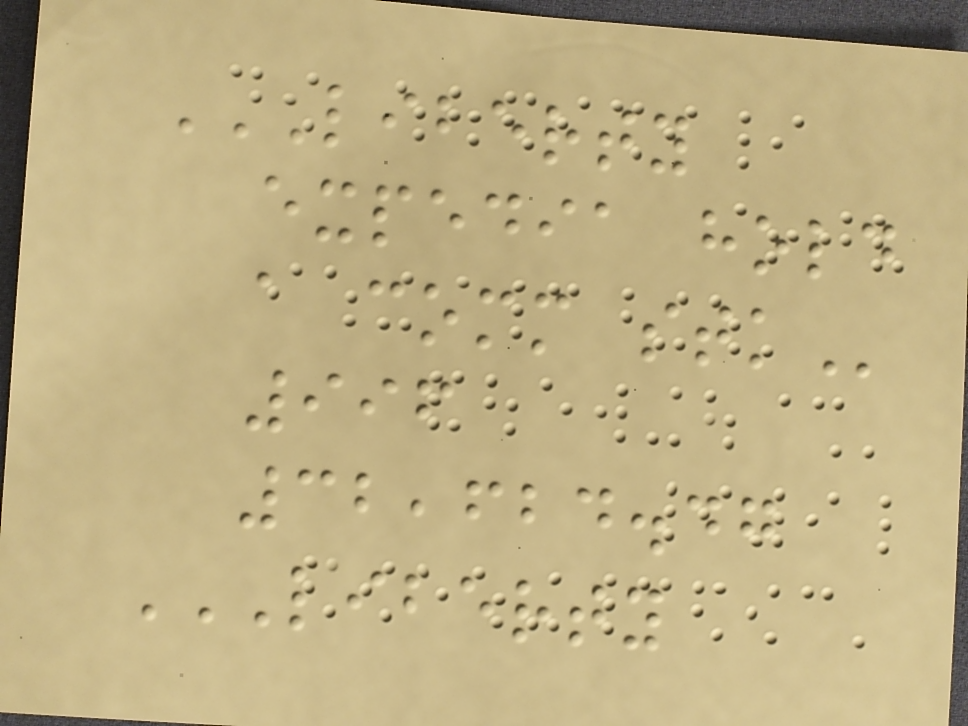LIBERTY
EXPEDIA HOLD
A COMM STK
996
32,624.47
LIBERTY
